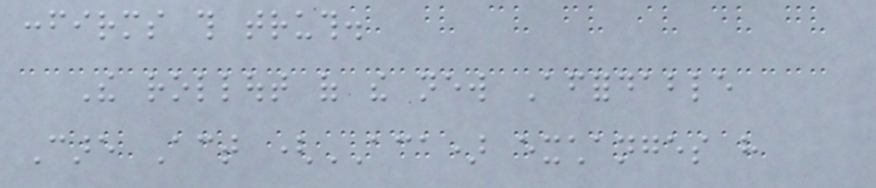confirms this truth.
The rollout of the new Affordable
Care Act (ACA) exchanges have
